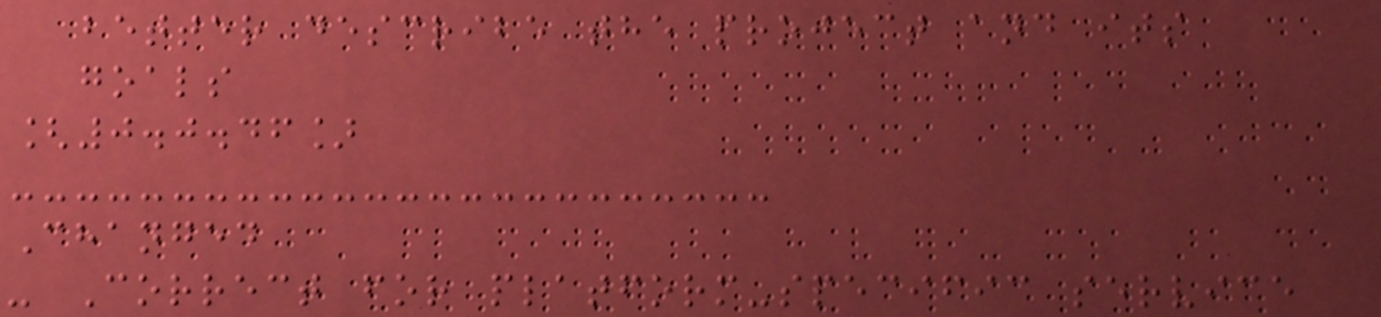better describe the project and its
goals
[0.0.46]
Changed
- Correct for platform-specific service
